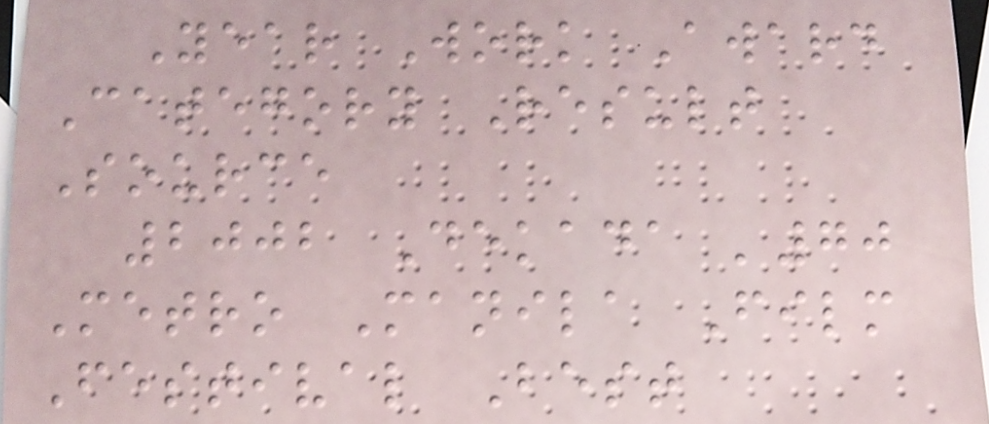Year Work Award
Category Result
Source
2002 Dekada '70
Metro Manila Film
Festival Best
